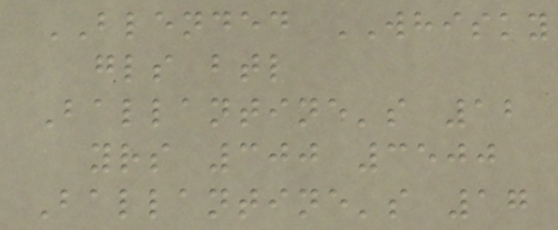BLENDED WHISKY
gls btl
Ballantine's 12
yrs 300 3500
Ballantine's 17
